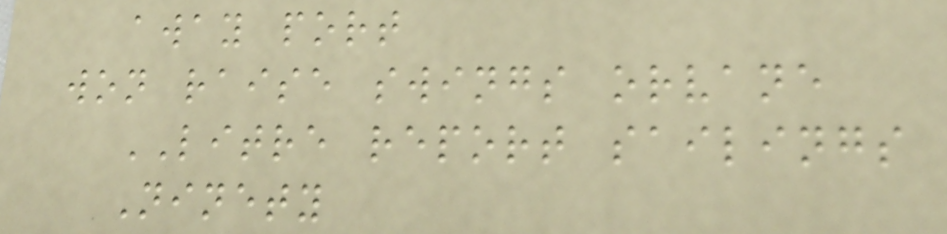away port
won raise swings orvane
LITRE report sailings
Ninety
